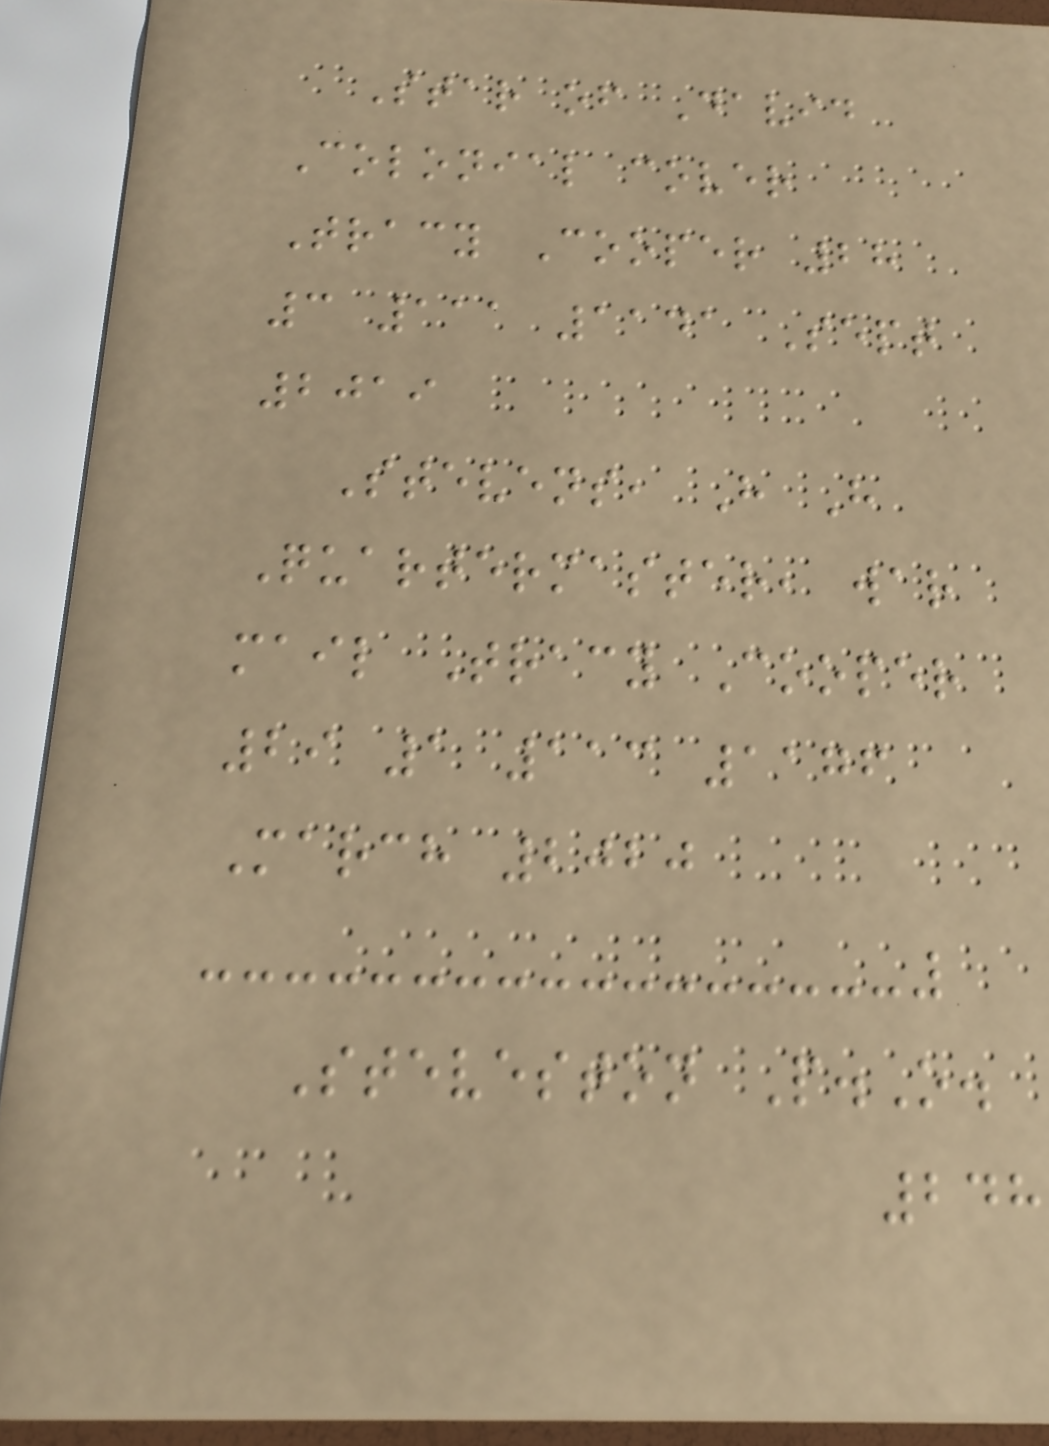Star of David
Colonial cover
Tracy Cooper 28
3 111 1141 Sept
2019
Stevens, H H
Quartermaster, war
mail Tracy Cooper
29 1 113 1176
March 2020
Steveston P.O.
248
